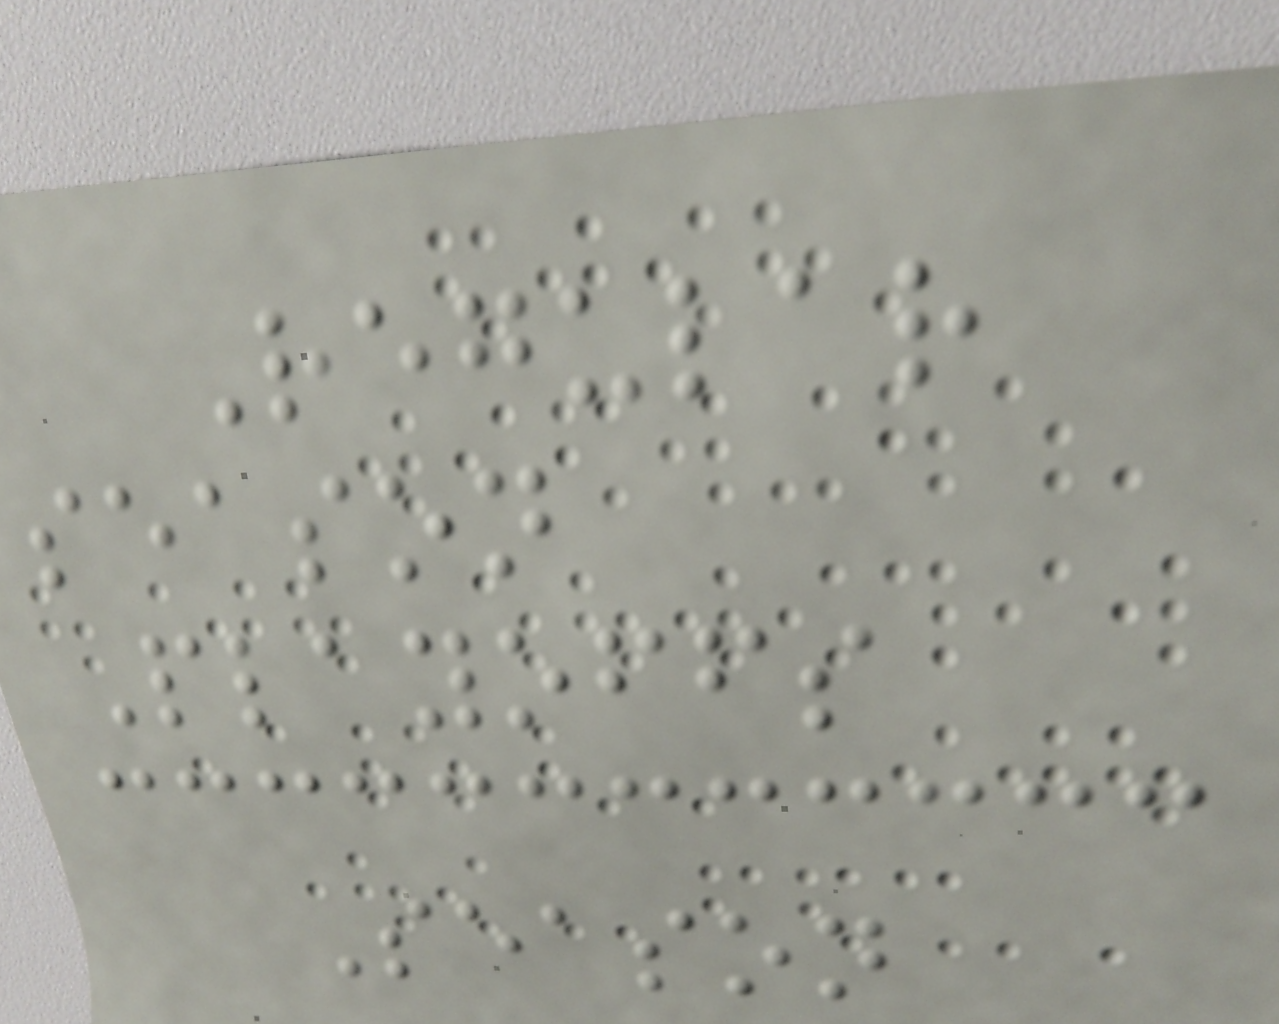Regular
season
Playoffs
Season
